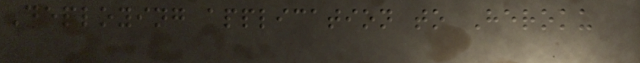Deploying application to Heroku
